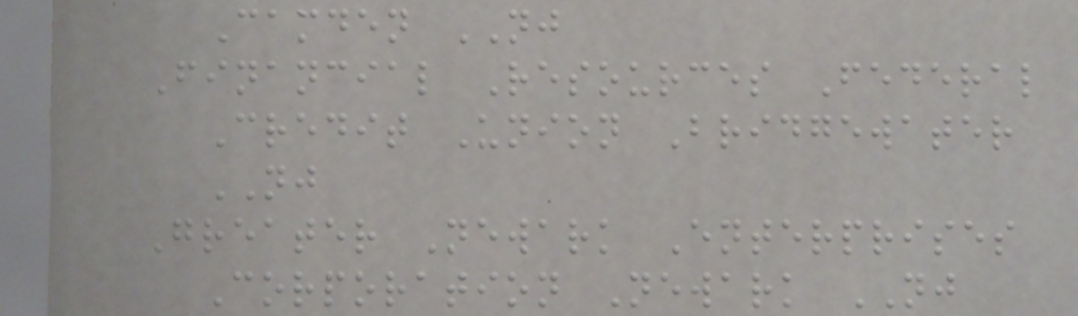Camden NJ
Financial Resources Federal
Credit Union Bridgewater
NJ
Greater Newark Enterprises
Corporation Newark NJ
